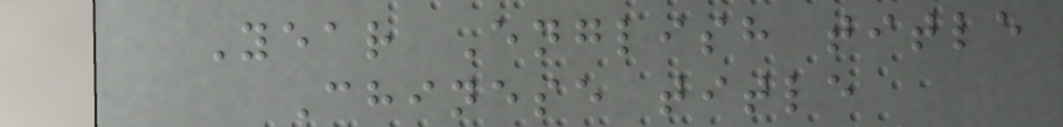Year English title
Chinese title
